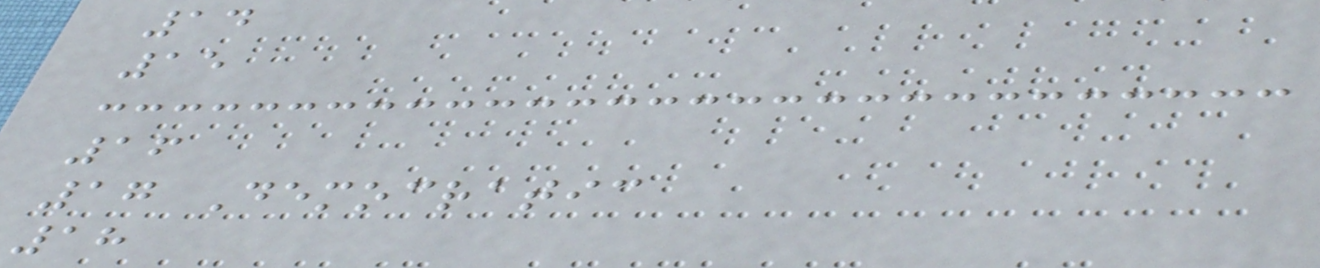14
15
16
17 Democratic
18
